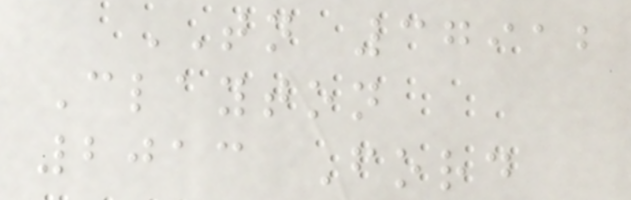TN 37912
Clayton
2013 Ford
